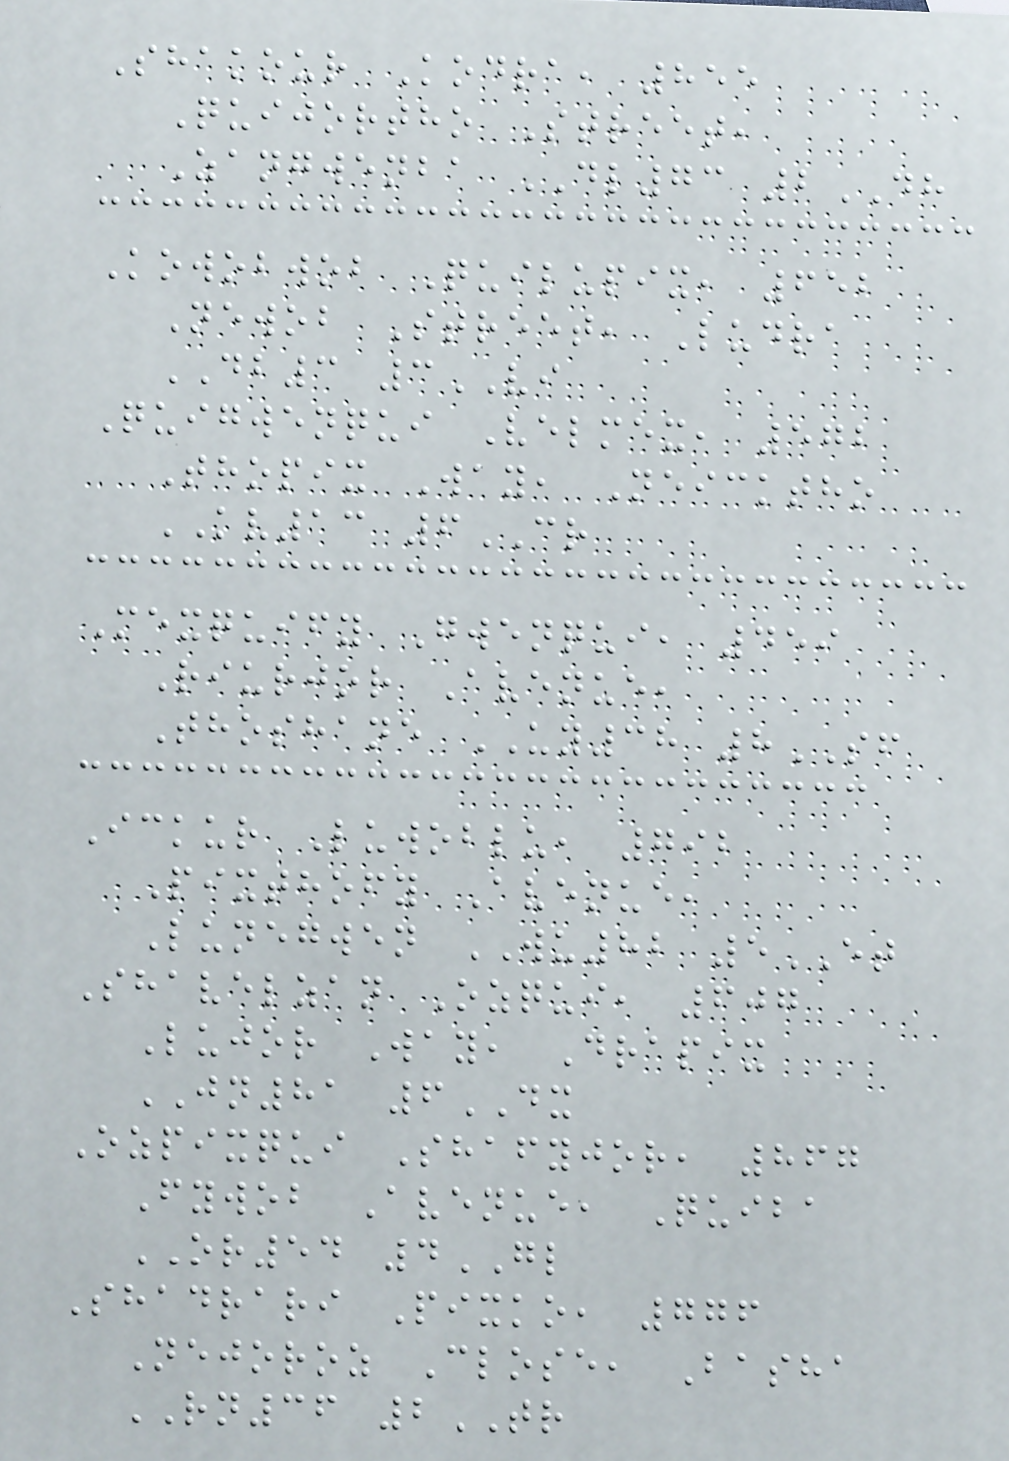Shakour Kodra, 855
Quijortho Street,
Zangwenba DL73 2DH
Kowobwob Quilupix, 652
Newob Street, Ludra
DB3 3VI
Quigwenqui Velmex, 572
Thopix Way, Neicktho
KV13 6CR
Mexquify Gwenqui, 459
Riurjor Avenue,
Thoshane UY38 8SF
Ickur Luwoblu, 792
Pixthofy Avenue,
Lunegwen WU82 5ET
Shavelzan Ozqui, 607
Lujor Way, Drapix
JN81 6DX
Ozpixqui Shafyjor, 867
Fywob Avenue, Quiba
OR54 4GL
Shadrari Pixko, 776
Nejoroz Close, Basha
RN36 2TR
